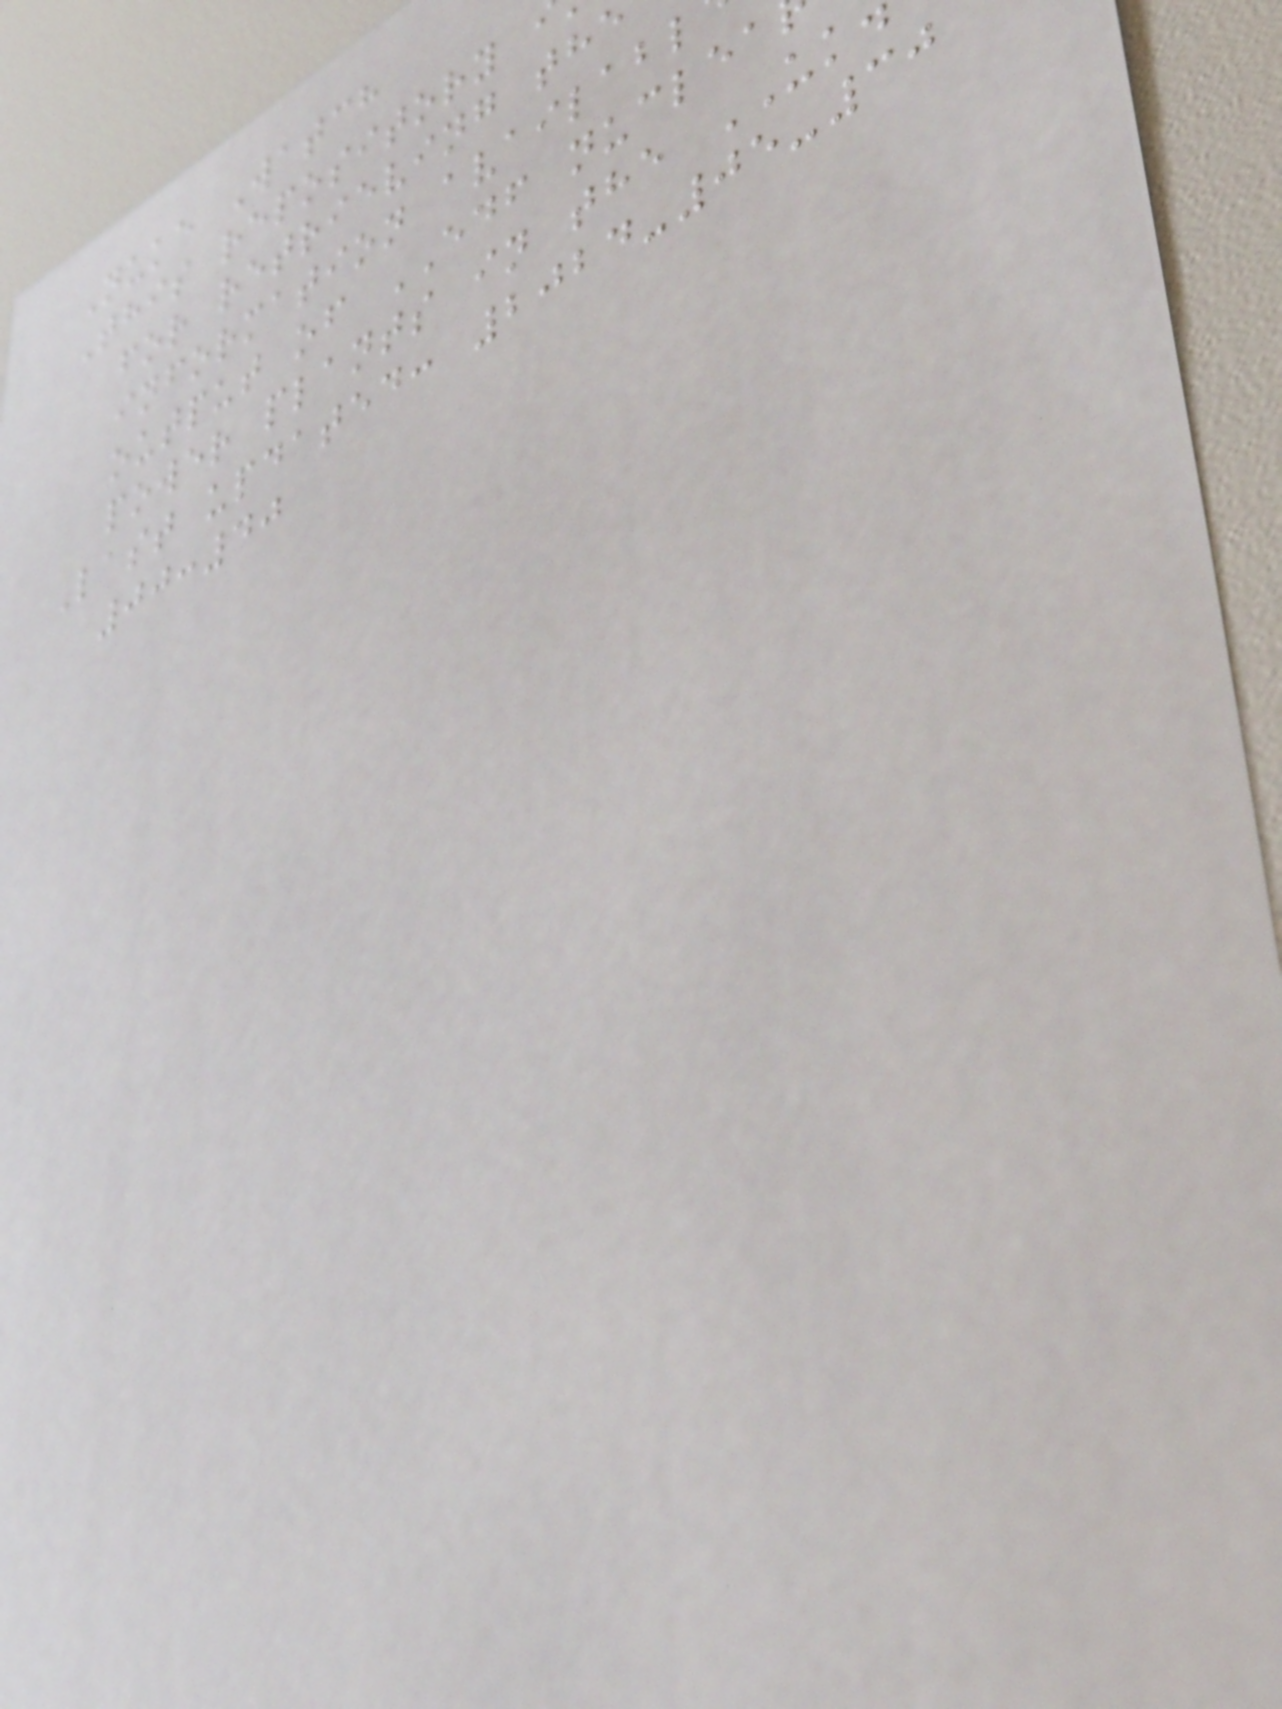Nuke Watch
This repository
for retrieving the
information availabl
output of EDF nuclea
power plants in the UK
Last updated: 2024-05-30
00:40
